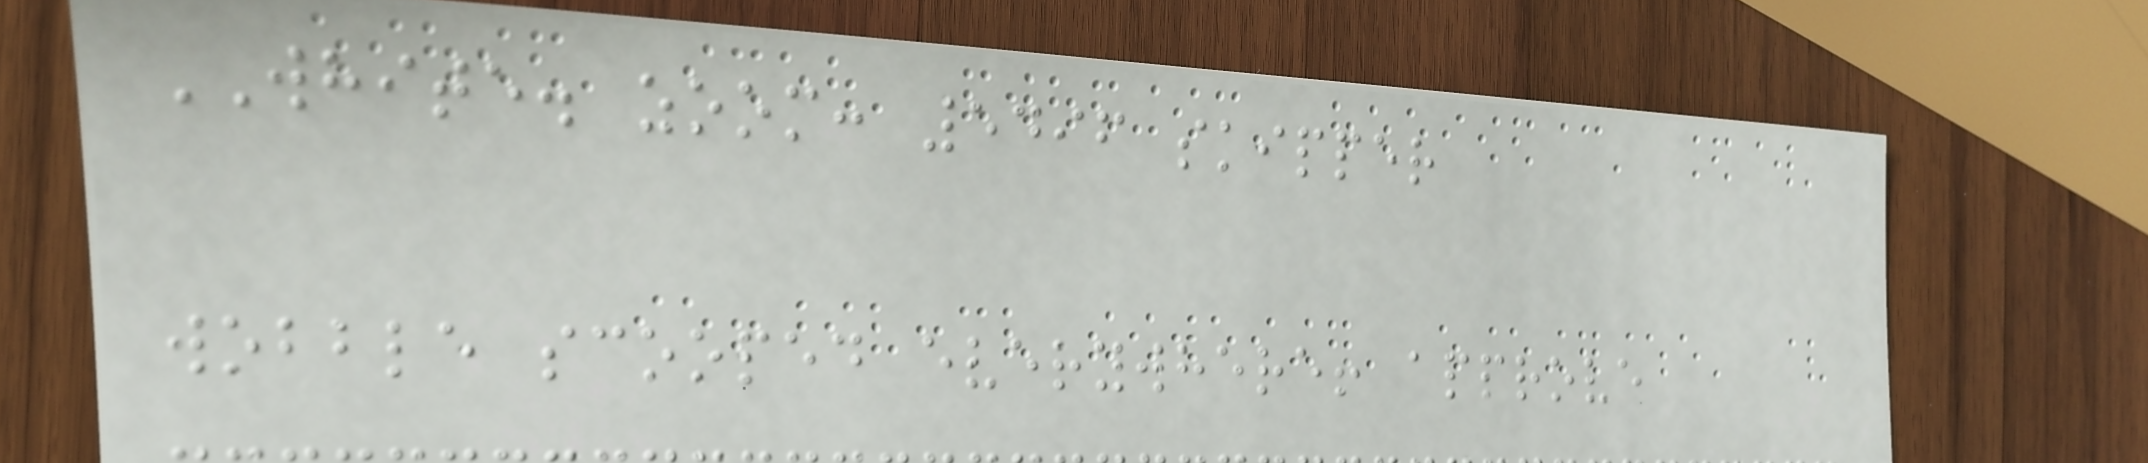WHITE. zoom: 5496 skipper
wobble scooped everywhere! approve
